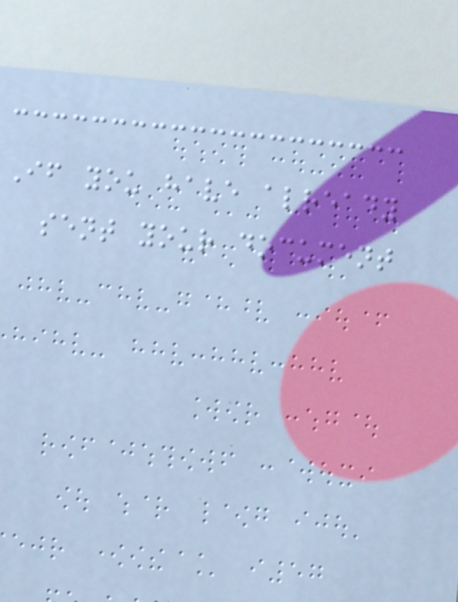If you have already
sent your document
